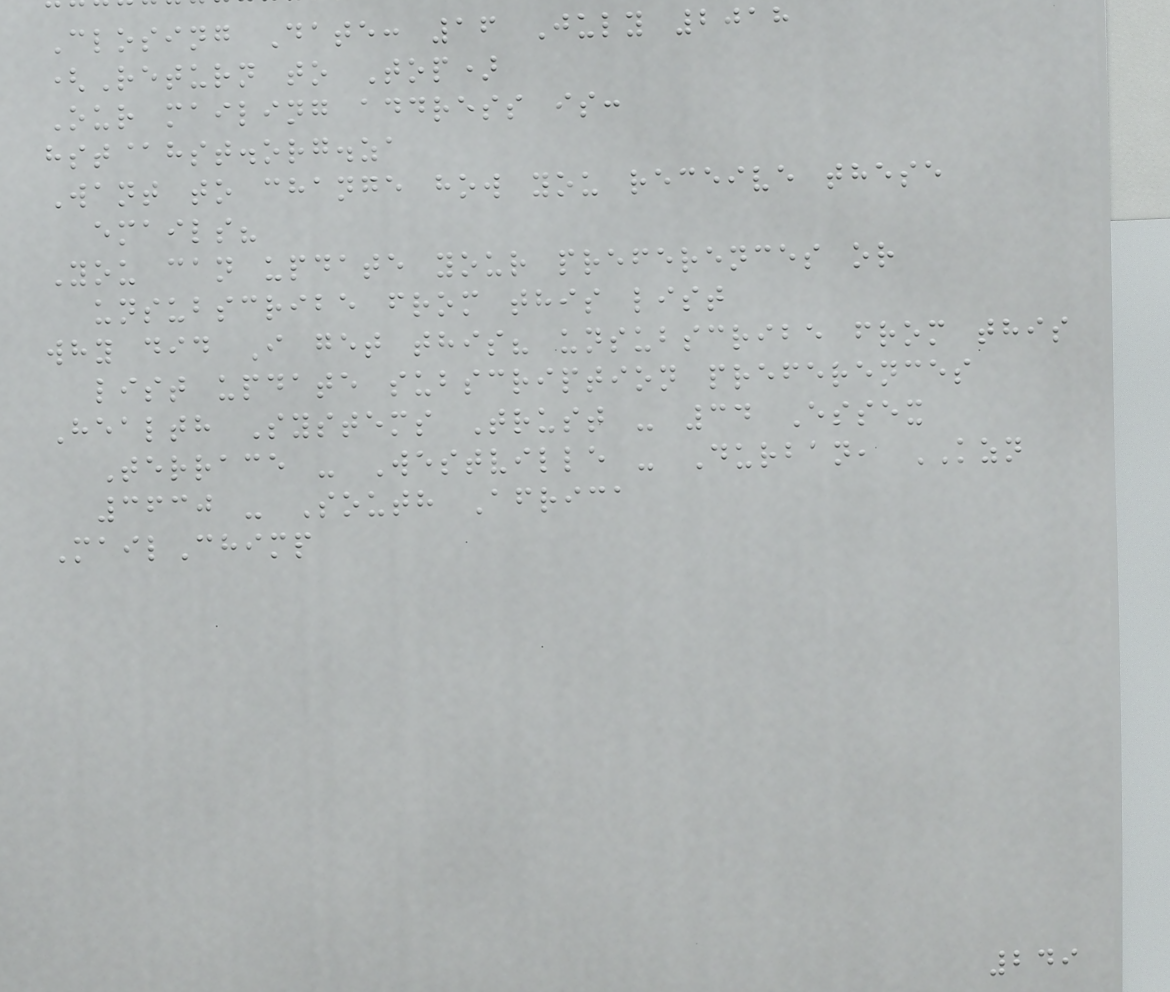Closing Date: 16 July 2018
(Return to Top)
Our mailing address is:
hst@hst.org.za
Want to change how you receive these
emails?
You can update your preferences or
unsubscribe from this list
why did I get this? unsubscribe from this
list update subscription preferences
Health Systems Trust - 34 Essex
Terrace - Westville - Durban, KZN
3630 - South Africa
MailChimp
249
